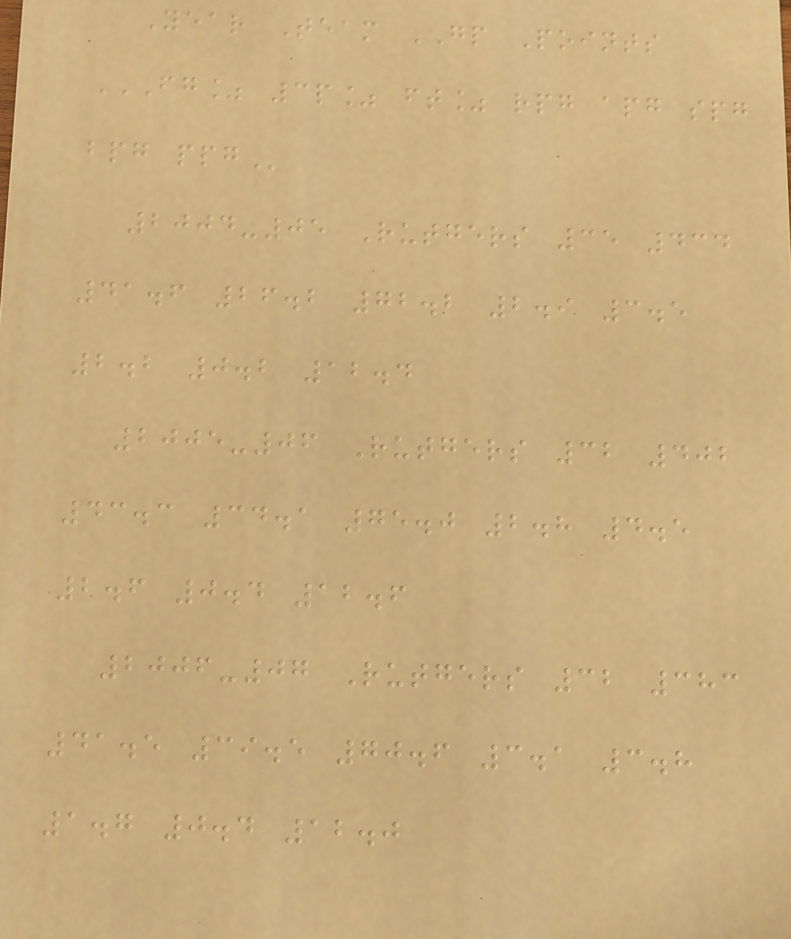Year Team GP Points
FG% 3P% FT% RPG APG SPG
BPG PPG
2004-05 Rutgers 35 434
41.6 26.2 72.2 2.9 3.5
2.2 0.2 12.4
2005-06 Rutgers 32 402
43.3 34.1 75.0 2.8 4.5
2.6 0.4 12.6
2006-07 Rutgers 32 383
41.5 39.5 70.6 3.1 3.8
1.7 0.4 12.0
